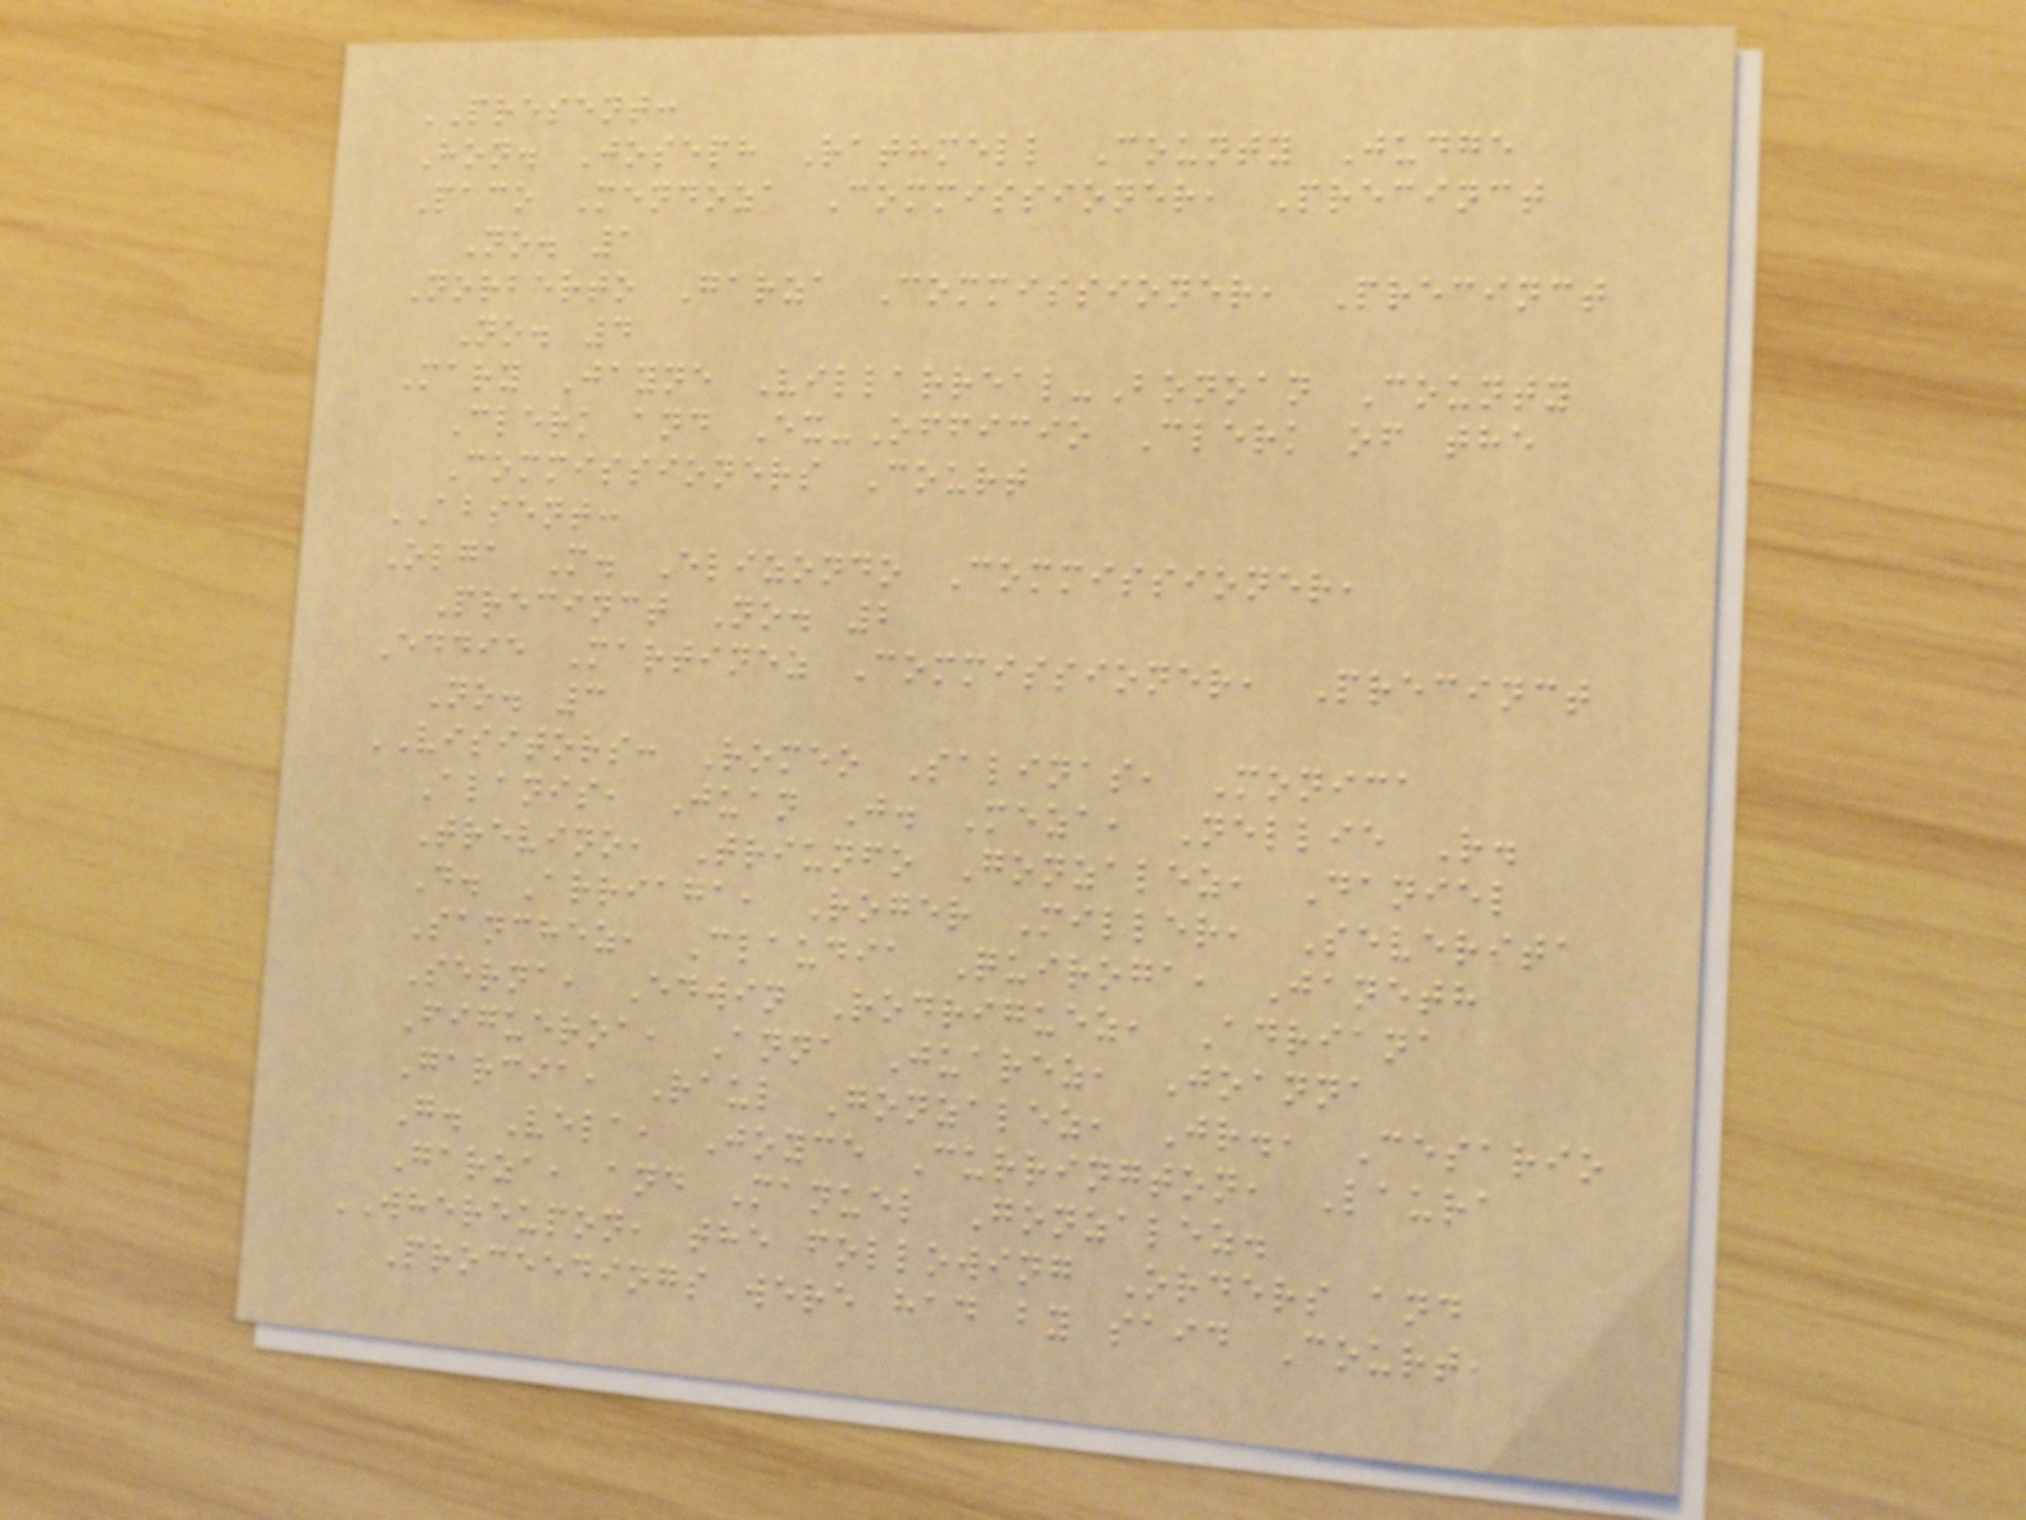PRESENT:
Hon. Joseph Rathmell County Judge
Paco Mendoza Commissioner, Precinct
No. 1
Norberto Garza Commissioner, Precinct
No. 4
Mary Jayne Villarreal-Bonoan County
Clerk and Ex-Officio Clerk of the
Commissioners Court
ABSENT:
Olga M. Elizondo Commissioner,
Precinct No. 2
Eddie Martinez Commissioner, Precinct
No. 3
VISITORS: Romeo Salinas, Monica
Alanis, Juan J. Meza, Nellie R.
Trevino, Triunfo Gonzalez, Daniel
D. Arriaga, Roger Miller, Severita
Sanchez, Claudia Quiroga, Janeth
Serna, Edwin Rodriguez, Adriana
Figueroa, Anna Juarez, Joanna
Garcia, Raul Gonzalez, Jr., Cesario
G. Vela, Joyce Currington, Laura
Garza, and Manuel Gonzalez.
WHEREUPON, the following Orders and
Proceedings were had by said Court,
